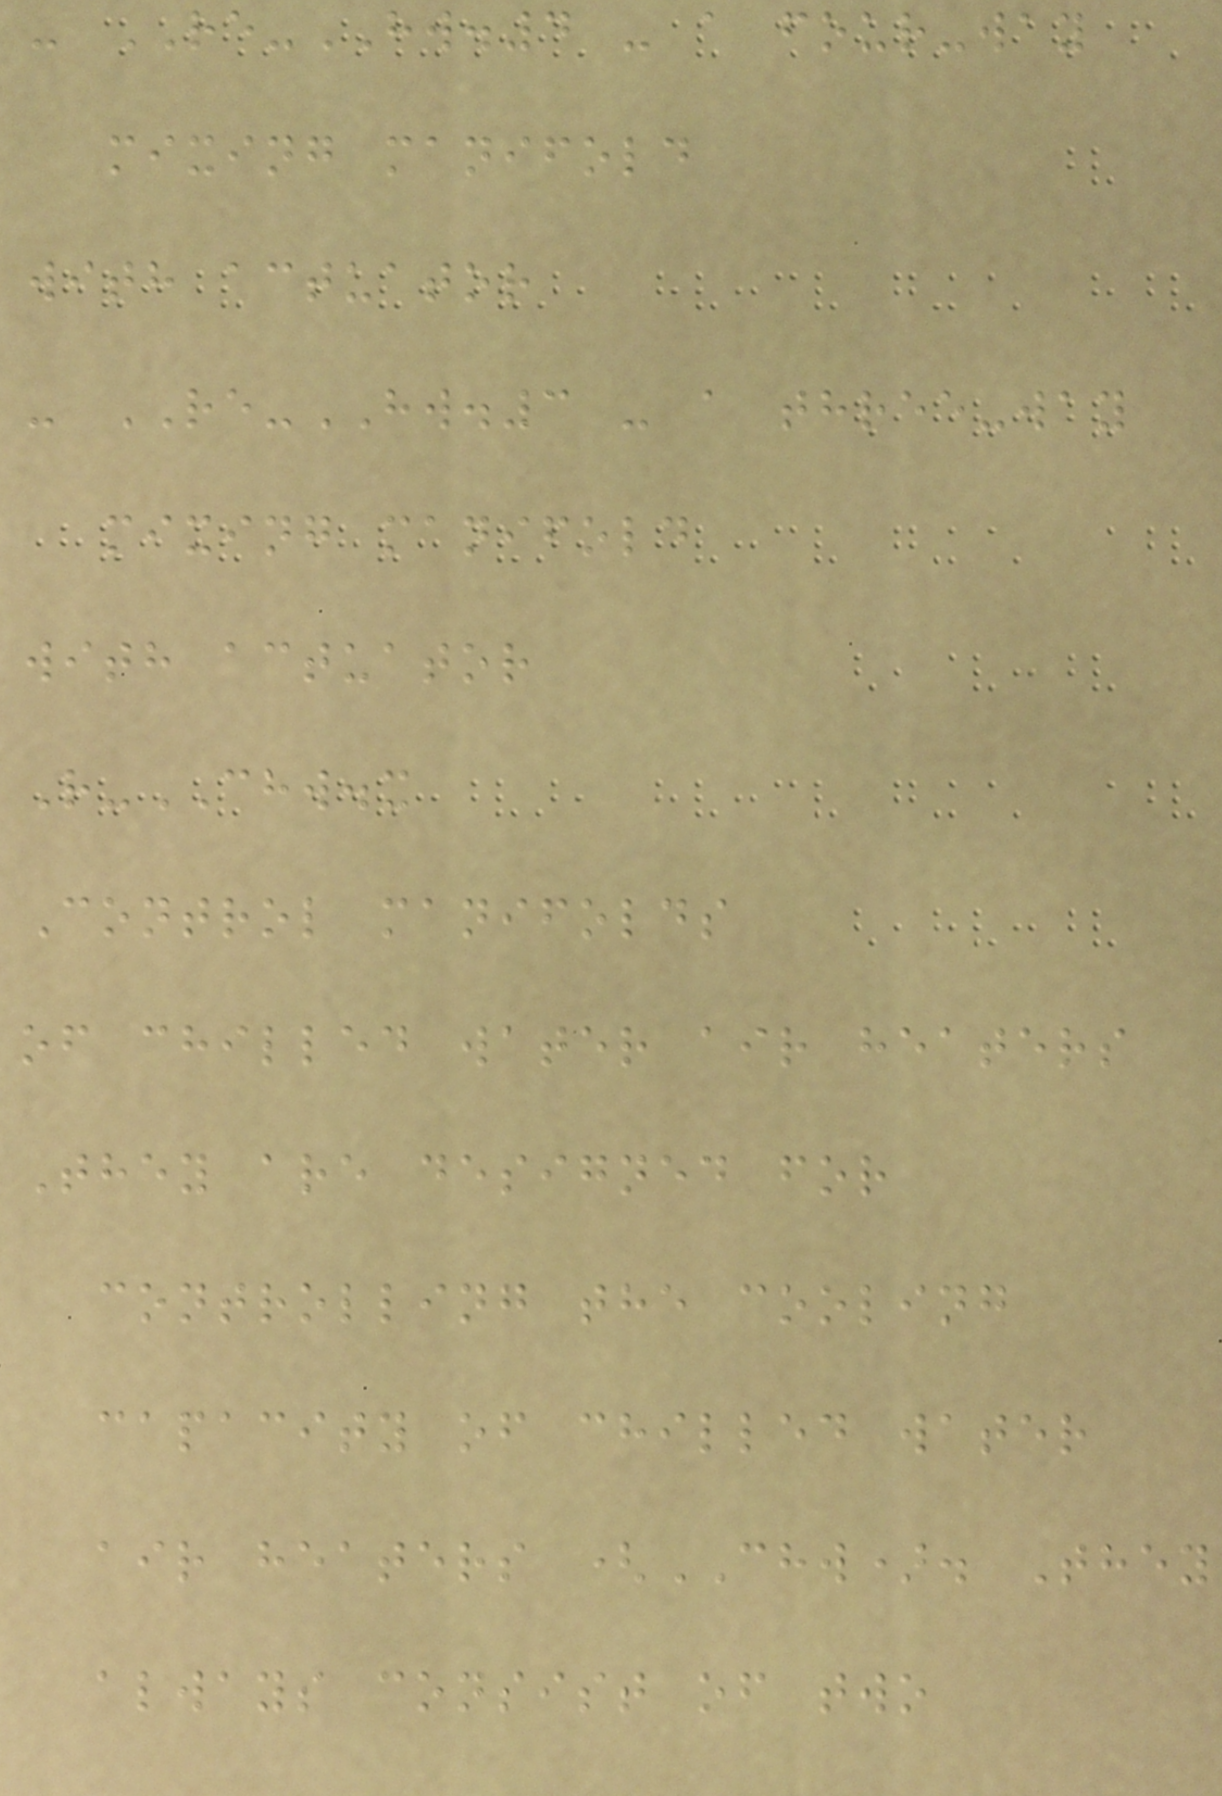- RE-HW.4 - a four-way
mixing manifold
with actuator
- RE-HW.3 - a three-way
mixing manifold
with actuator
R-CHW.x
Control manifolds
of chilled water air heaters
They are designed for
controlling the cooling
capacity of chilled water
air heaters (CHW). They
always consist of two
